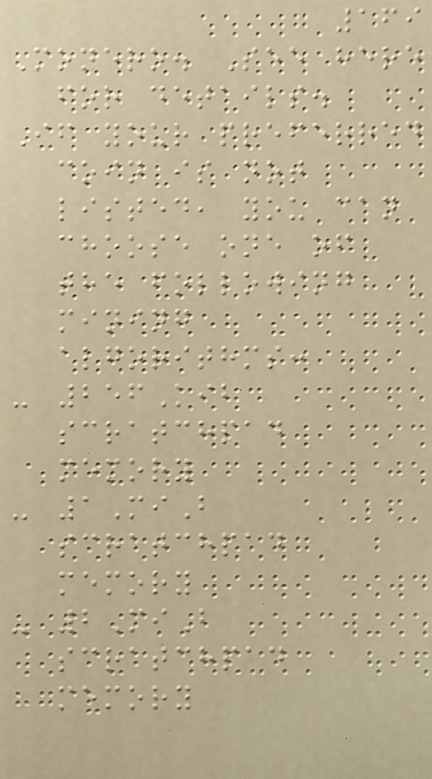169
Monero. See here
for details.
If your preferred
coin is not
listed, you can
choose one of
the following
mining
algorithms:
- 256Kib
scratchpad
memory
- 1MiB
scratchpad
memory
- 2MiB
scratchpad
memory
